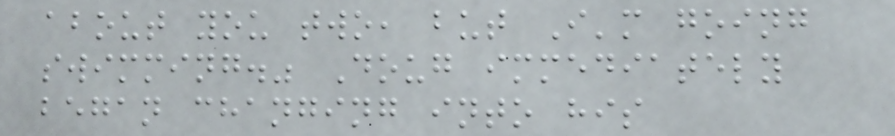about you two, but I'm going
swimming." Doug immediately
began changing into his
